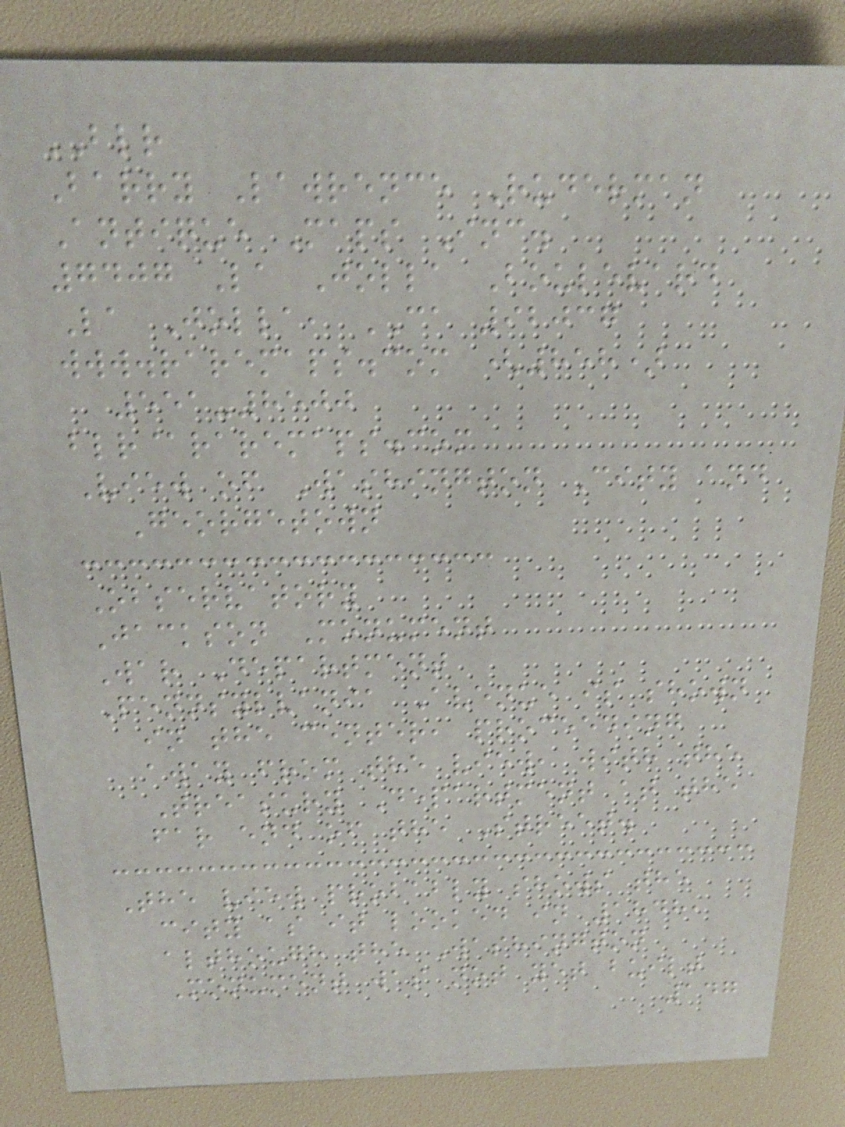BLR
Barry Lawrence Ruderman
Antique Maps Inc.
7407 La Jolla Boulevard
La Jolla, CA 92037
www.raremaps.com (858)
551-8500
blr@raremaps.com
View of Washington City and
Georgetown
Observatory
Jackson Monument
War Department
Pennsylvania Avenue is shown
in the center, proceeding
away from the view, with the
Treasury Department at the
far end of the Street.
The view probably shows the
city as it looked in 1848,
although the Washington
Monument was not yet built
147
